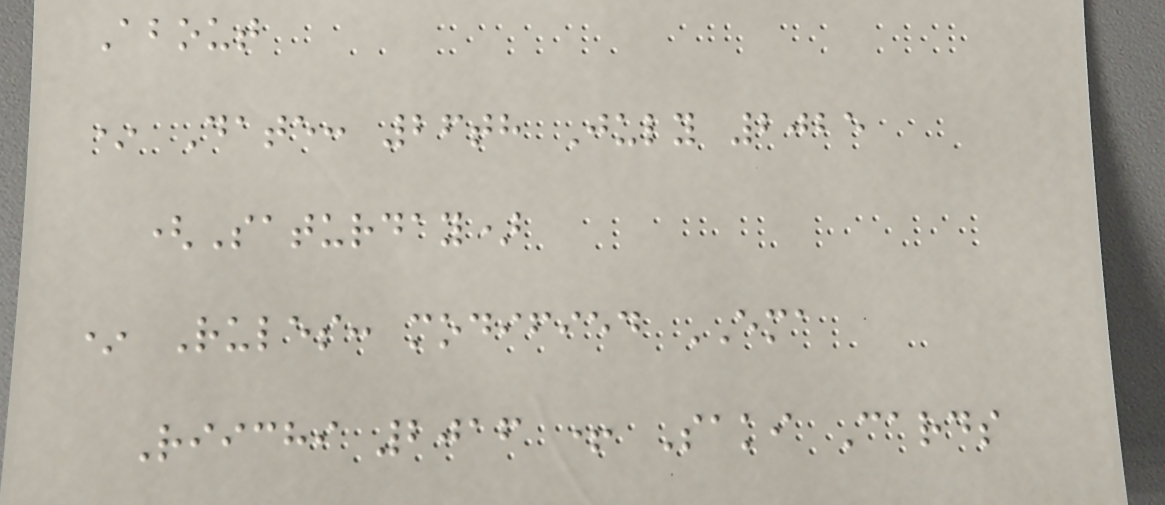About
* Date: 26th July 2025
(Saturday)
* Rules: modified EMA
Riichi 2016 + Saki Cards
